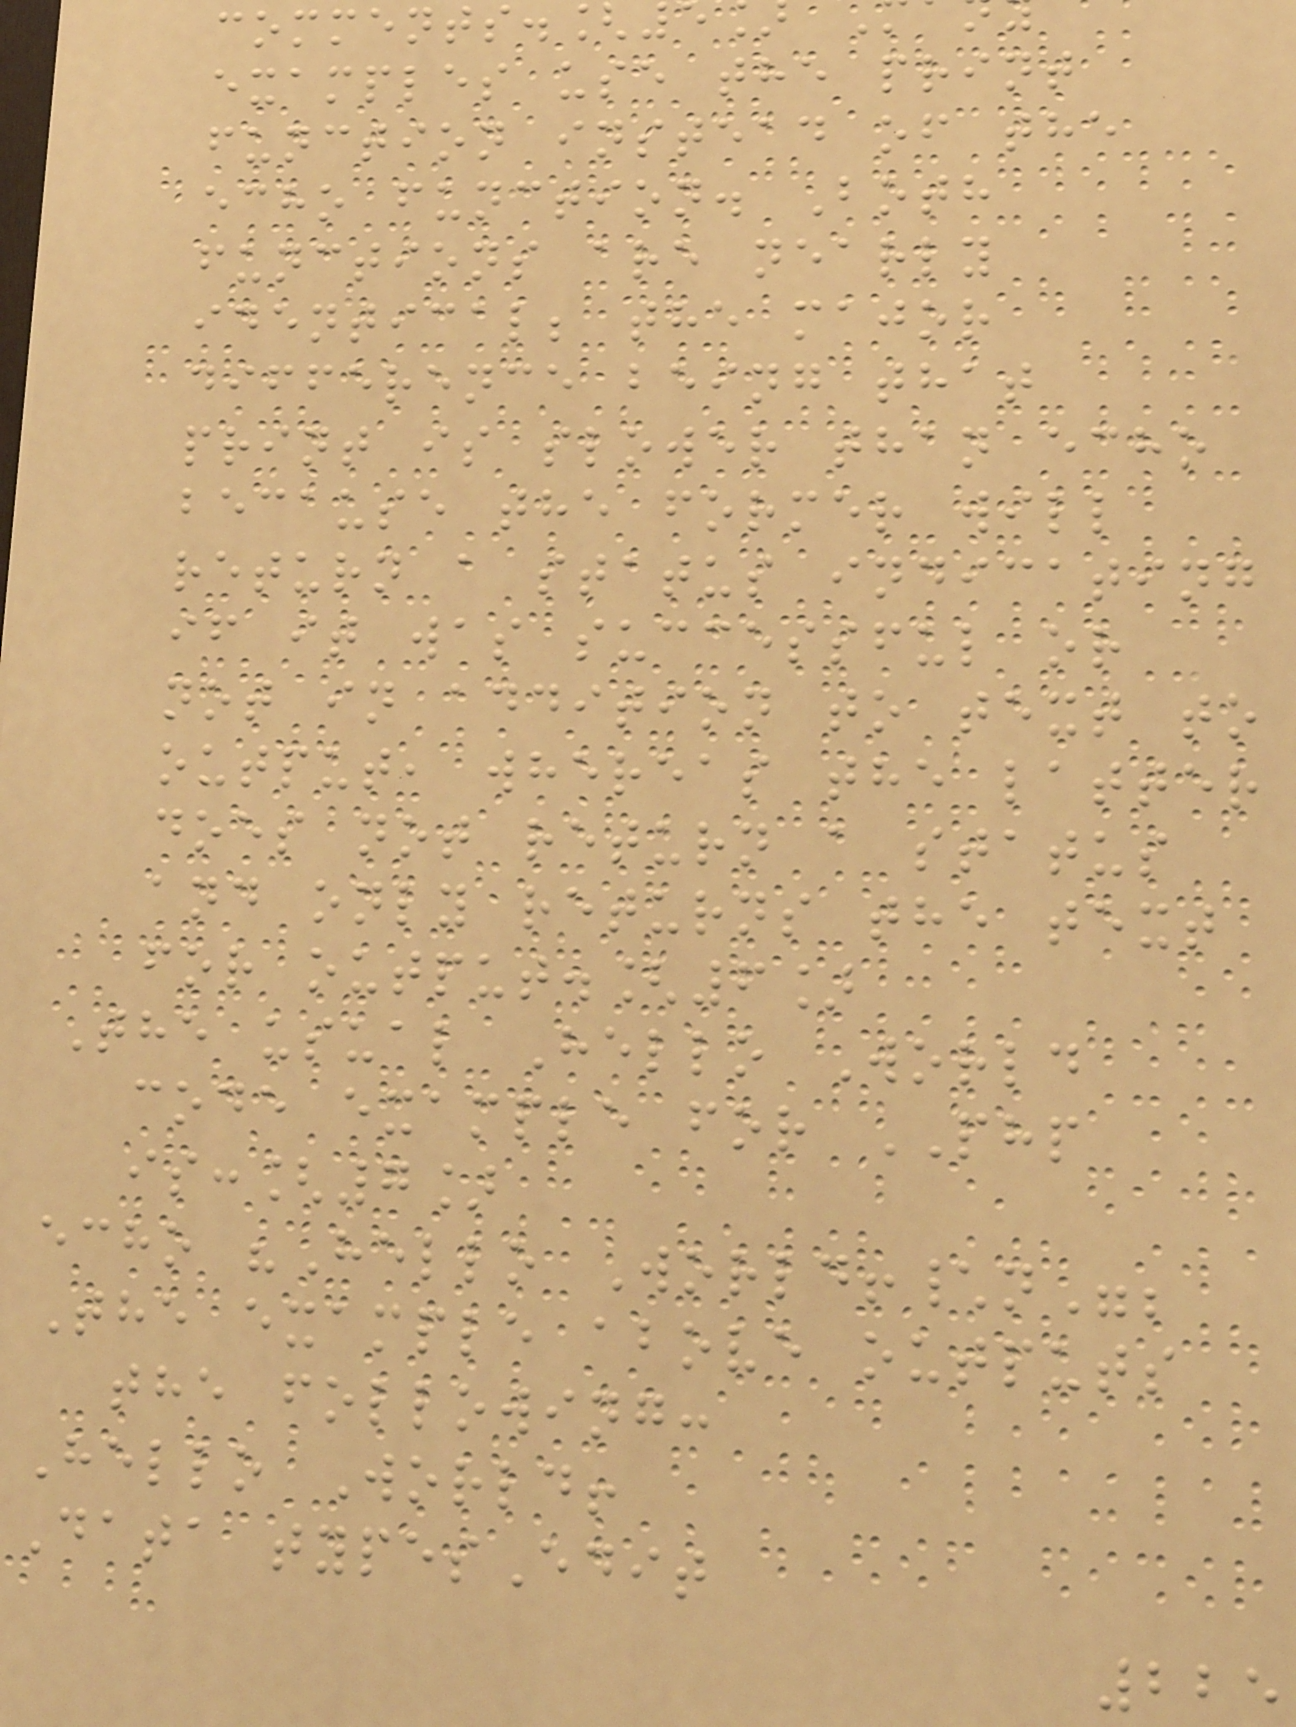comments.[
examples use the print
function instead of the
echo function. Both
functions are nearly
identical; the major
difference being that
print is slower than echo
because the former will
return a status indicating
if it was successful or
not in addition to text to
output, whereas the latter
does not return a status
and only returns the text
for output.[6]
The usual Hello World
code example for PHP
is:[7]
echo "Hello World!\n";
The example above outputs
the following:
Hello World!
Data typesEdit
225
